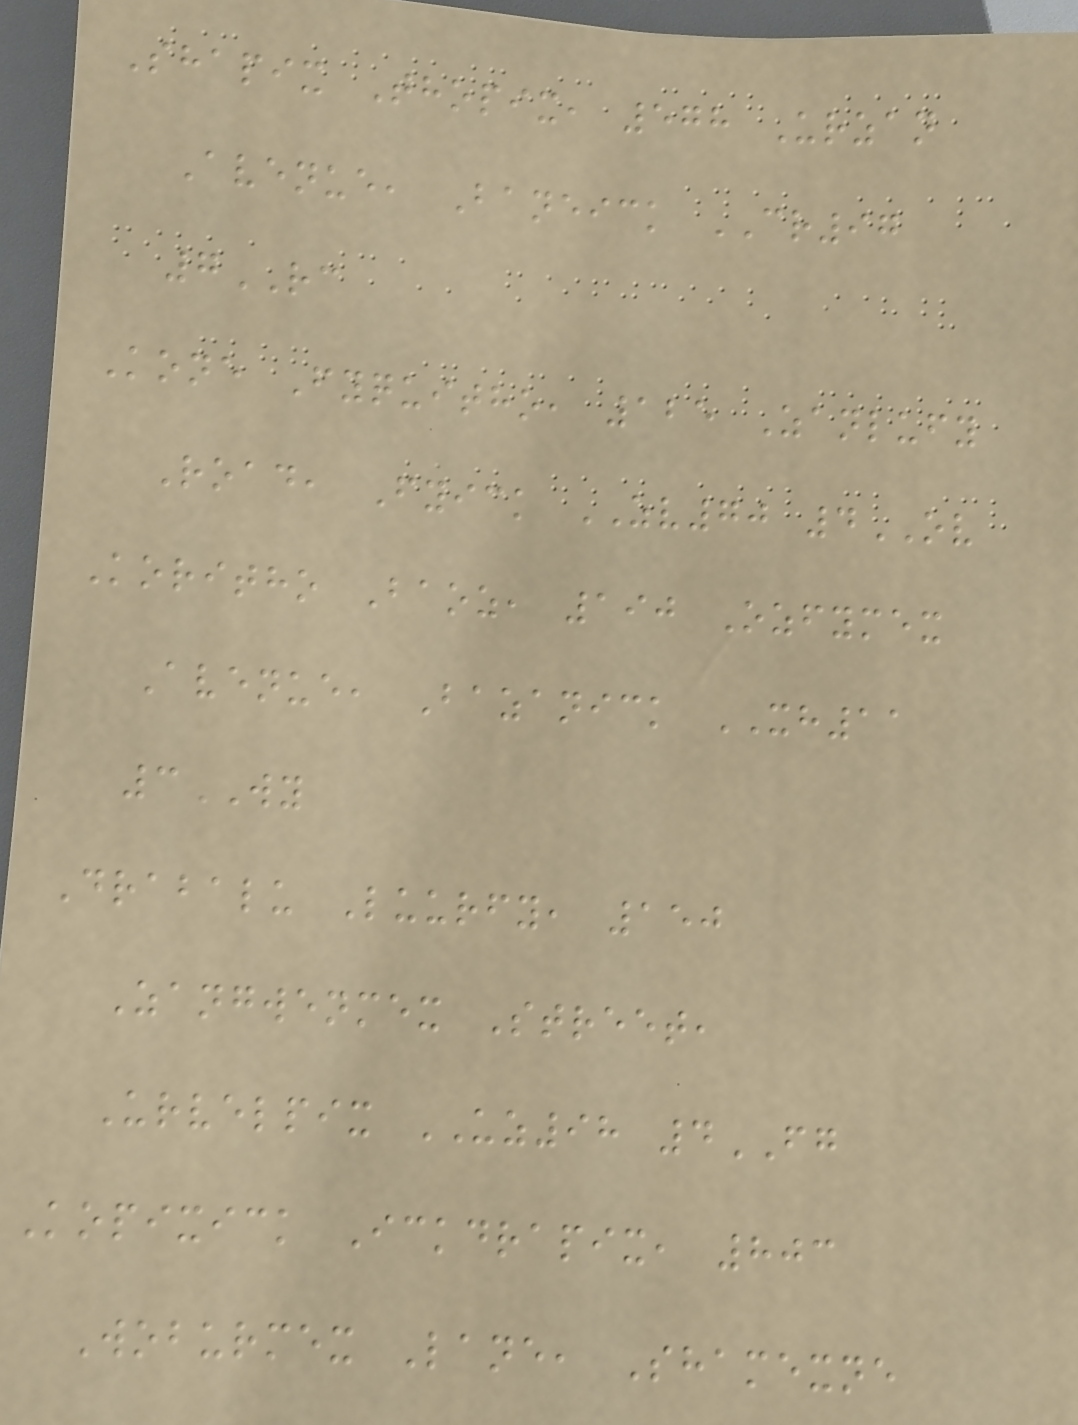Shapix Thopix, 578 Urzan
Avenue, Baneick CR97
7RC
Kone Fyquitho, 125 Zanlufy
Road, Fyick ZV70 4OV
Koritho Baoz, 190 Ozfymex
Avenue, Bazanick XH11
3WY
Drabalu Luurfy, 150
Zangwenmex Street,
Urvelpix UZ98 4FG
Kopixick Ickdrapix, 803
Woburmex Lane, Shamexne
